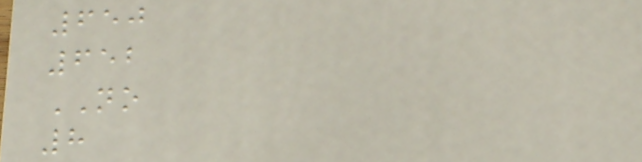650
652
NO
8
